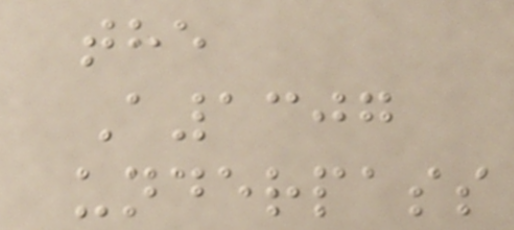the
A1307
underpass
